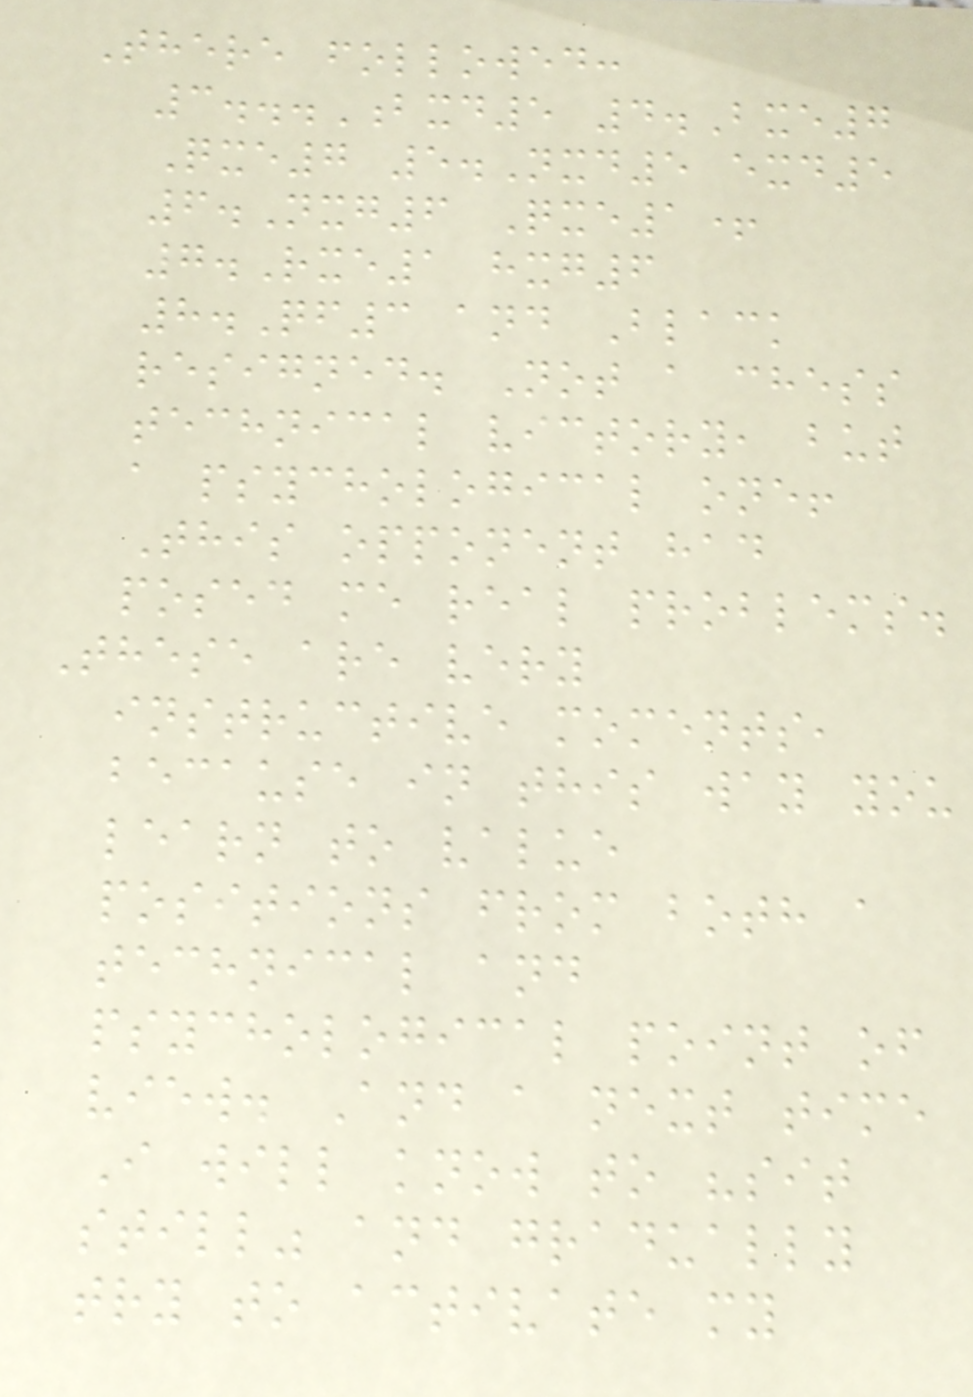There followed:
3...Bxd5 4.Bxe7
Qxe7 5.Nxd5 exd5
6.Nxg6 Qxe1+
7.Rxe1 hxg6
8.Qf3 and Black
resigned. Not a chess
technical victory, but
a psychological one!
This opponent had
posed me real problems.
These are very
instructive moments,
because in this way you
learn to value
positions from both a
technical and
psychological point of
view. And a next time
I will know to "sit
still" and gradually
try to activate my
